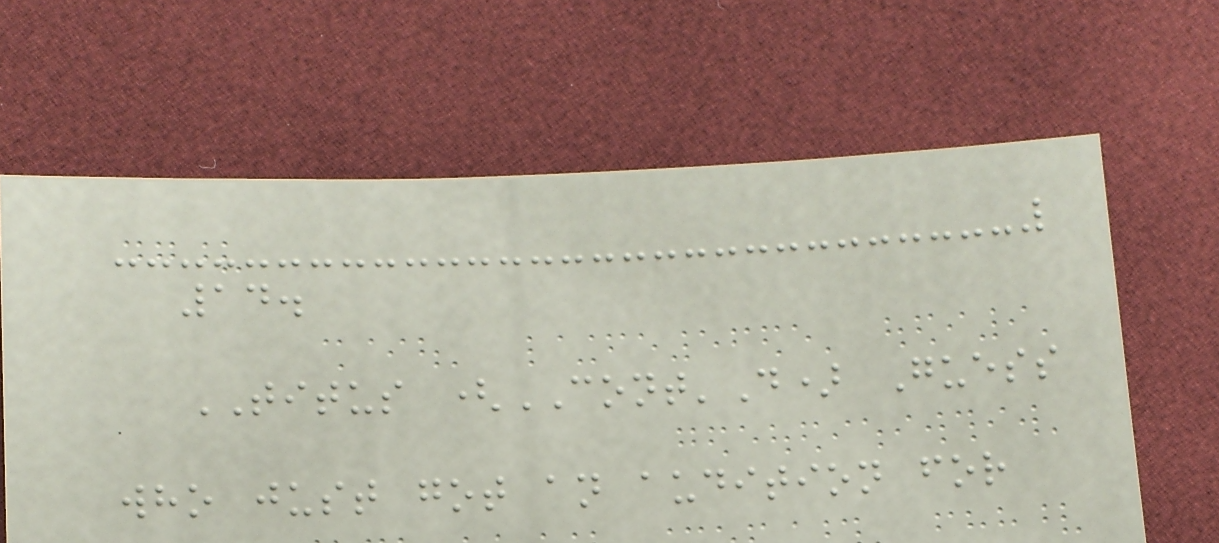14.
TITUS (CONT'D) Guess
who just got an audition for
